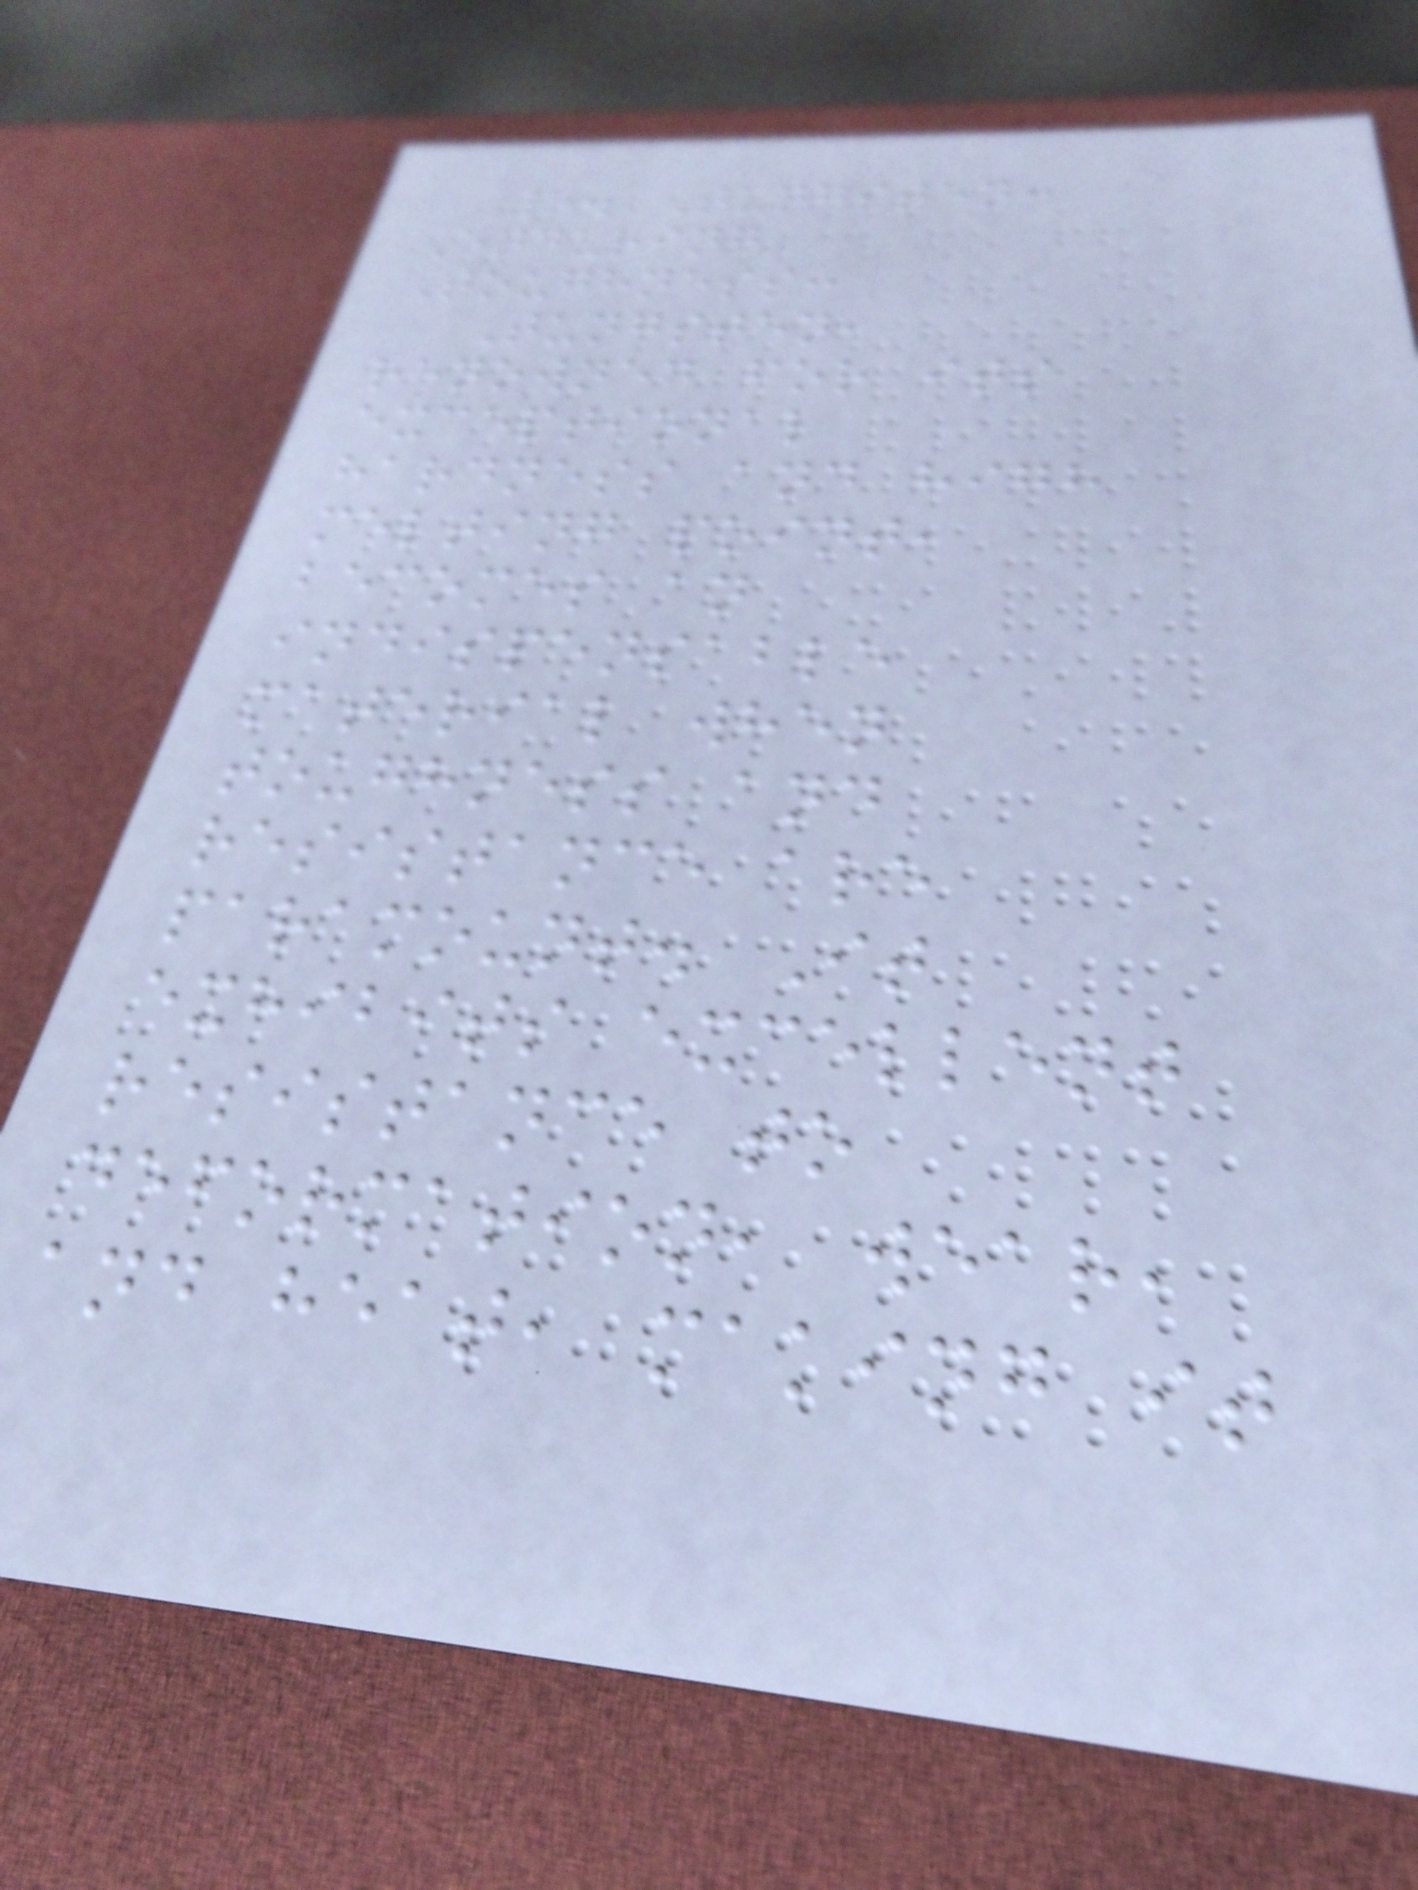5. Tungsten:
Enduring
Toughness:
Tungsten,
renowned for its
exceptional
hardness and high
melting point,
becomes an
indispensable
material when
toughness and
resistance are
paramount. It
exhibits excellent
resistance to
deformation, wear,
and heat, making it
